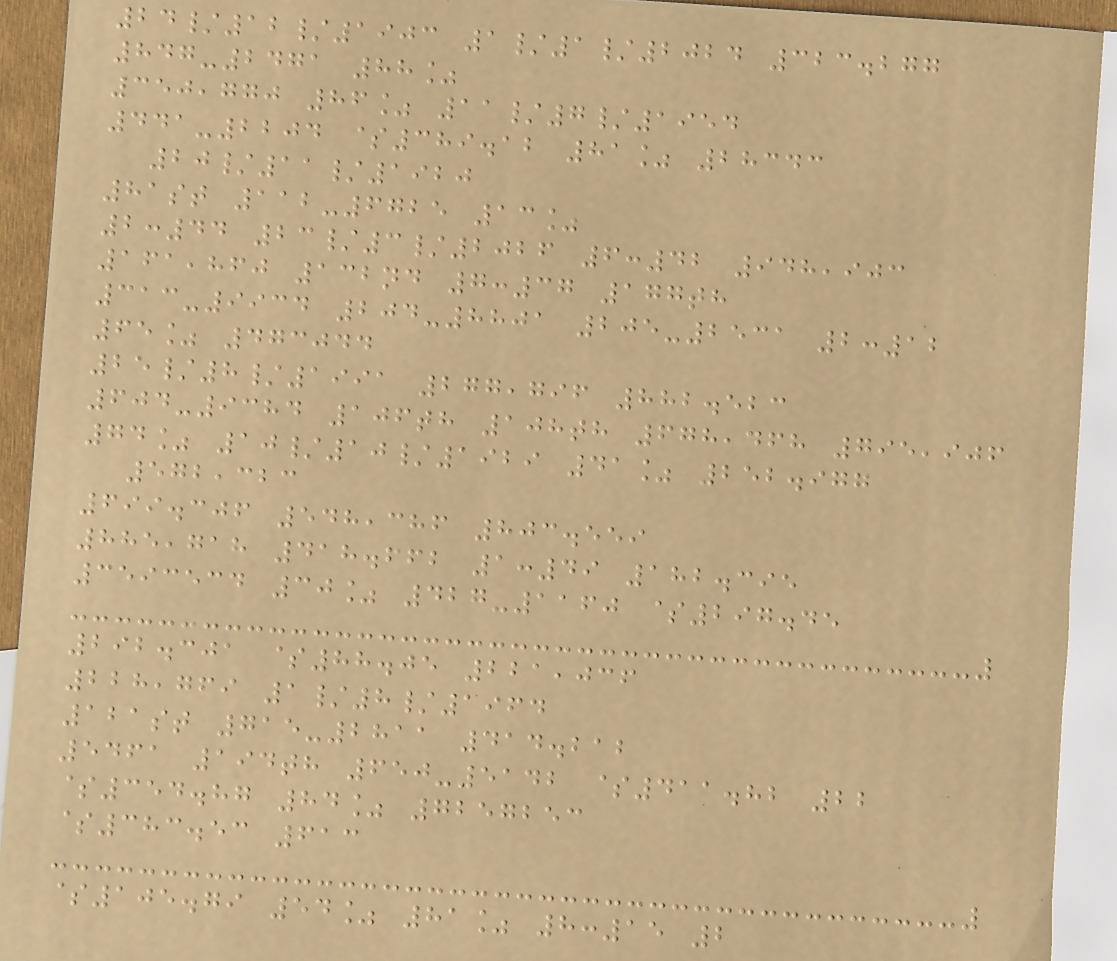24/12/1903 1/1/2024 323.277
847-2471 88%
350,770 86% 11/7/1954
441-2204 $389.12 81% 28343
20/11/1920
81st 112-6725 13%
2:44 23/3/2026 6:42 948,903
161,860 132nd 7:37 177th
313-9934 204-8801 205-2531 2:12
65% 473044
25/8/1991 277,796 882.523
604-9384 106th 108th 678,468 795,906
74% 10/10/1929 41% 252.977
572,323
699.306 548,386 803.559
885,718 418.662 1:49 182.395
3593534 30% 427-1160 $297.45
292.301 $88.05 221,036
228,769 1/8/1964
121st 715-2811 414.212
5461 194th 650-5142 $411.82 22
$354.87 84% 7257253
$383.53 613
$105.79 54% 81% 8:15 2
